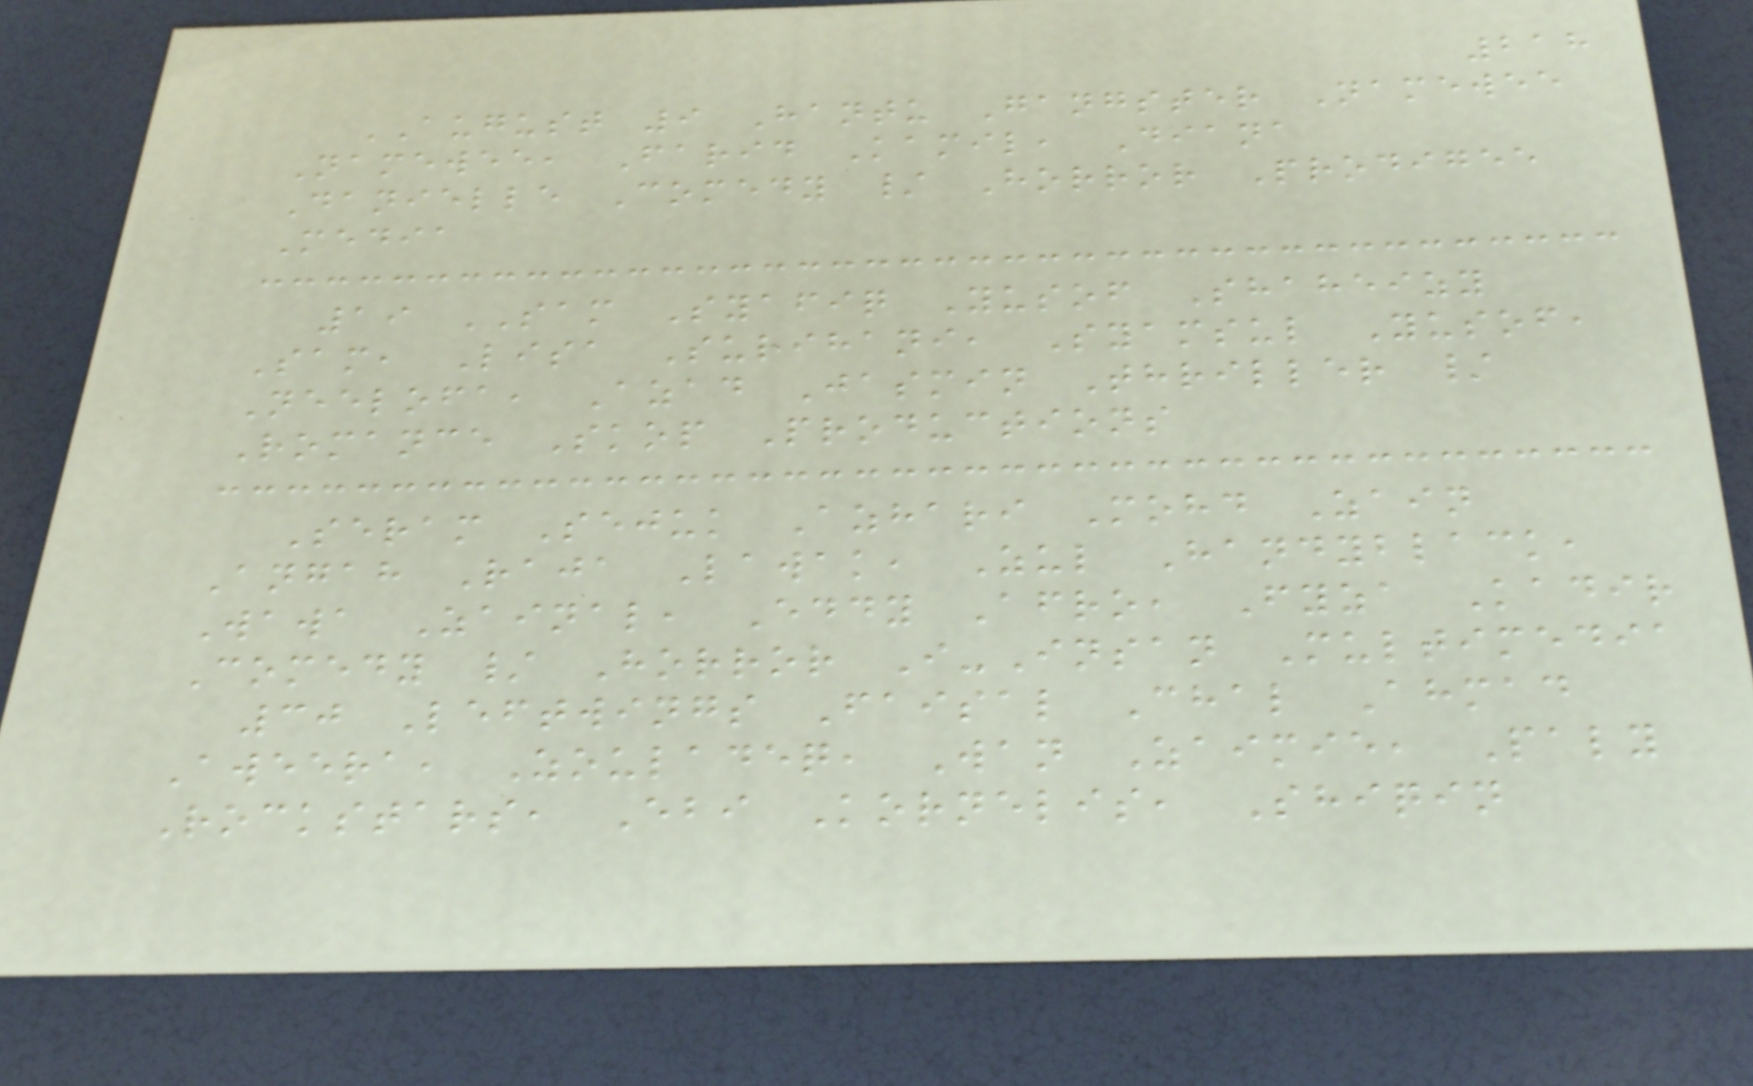218
AUGUST 9 Hantu Gangster Namewee
Namewee, Farid Kamil, Diana
Danielle Comedy / Horror Prodigee
Media
19 SAM Syafiq Yusof Shaheizy
Sam, Lisa Surihani, Syamsul Yusof,
Neelofa, Azad Jasmin Thriller /
Romance Skop Productions
Seram Sejuk Azhari Mohd Zain
Angah Raja Lawak, Zul Handyblack,
Wawa Zainal, Eddy Afro, Fyza Kadir
Comedy / Horror I-Insan Multimedia
30 Leftwings Faisal Chal Ahmad
Aweera, Zouladeq, Wan Zaimie, Paly
Rockstars, Ebi Kornelis, Shiqin
